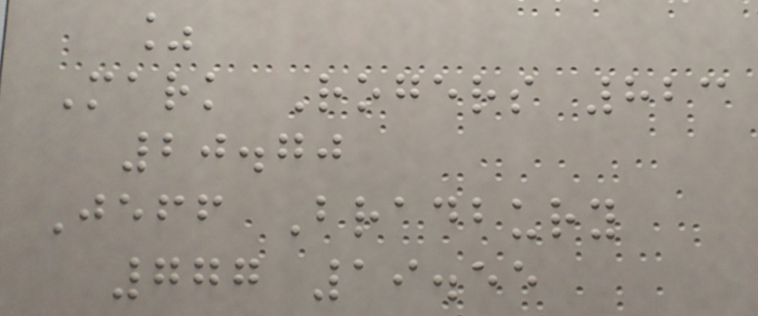%
Mark Rogers 823
20.70
Jeff Bradbury
777 19.55
